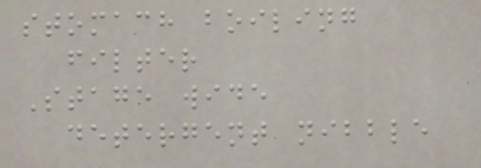stomach boiling
filter
Stage wide
detergent nibble
